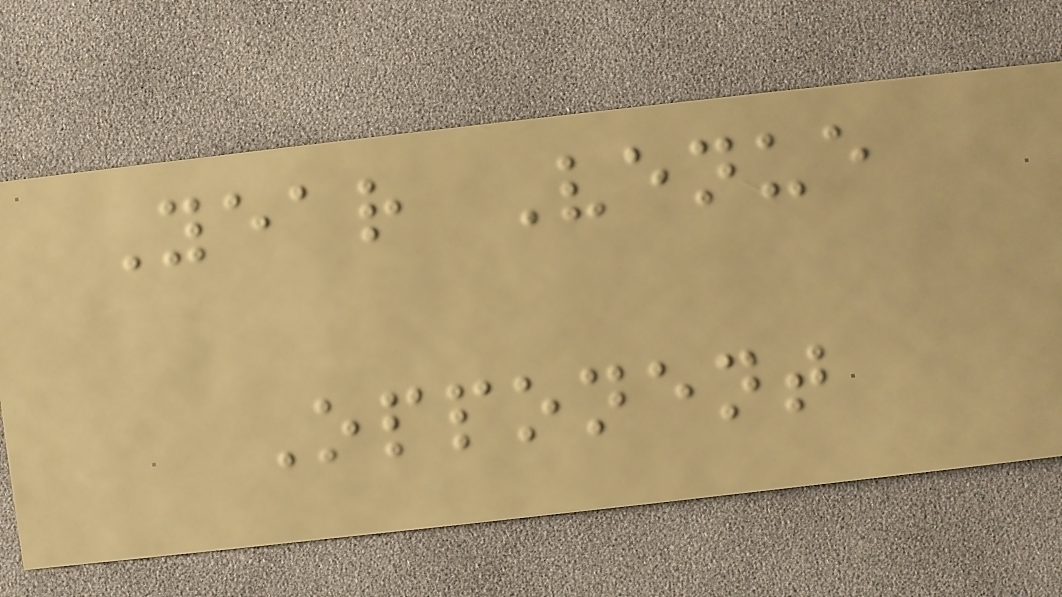Year Venue
Opponent
